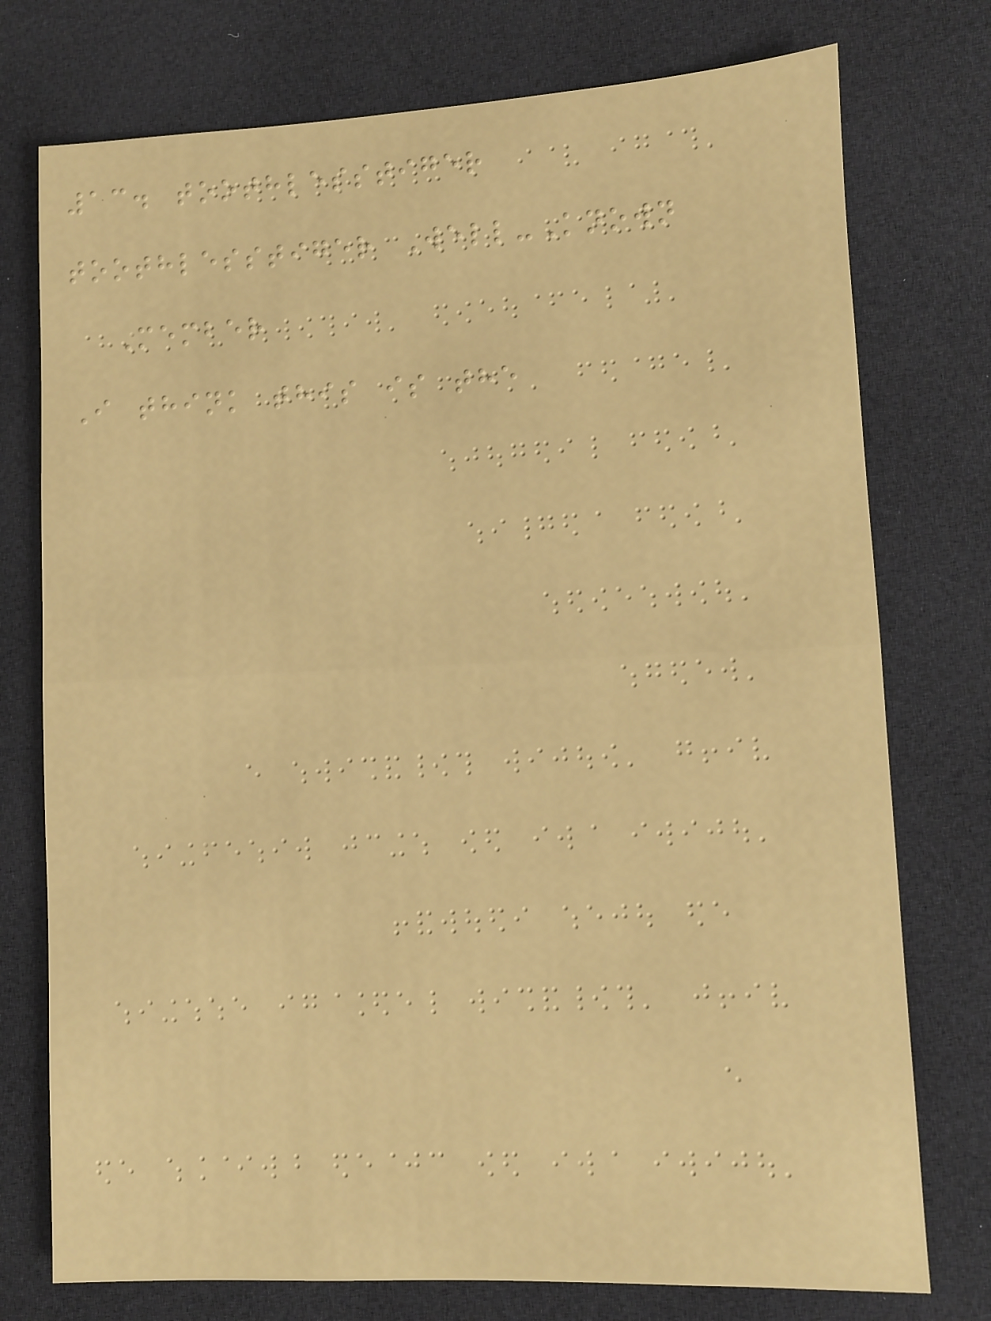13. toothlesstiger
toothlesstiger Well-Known
Member
I think this is the
